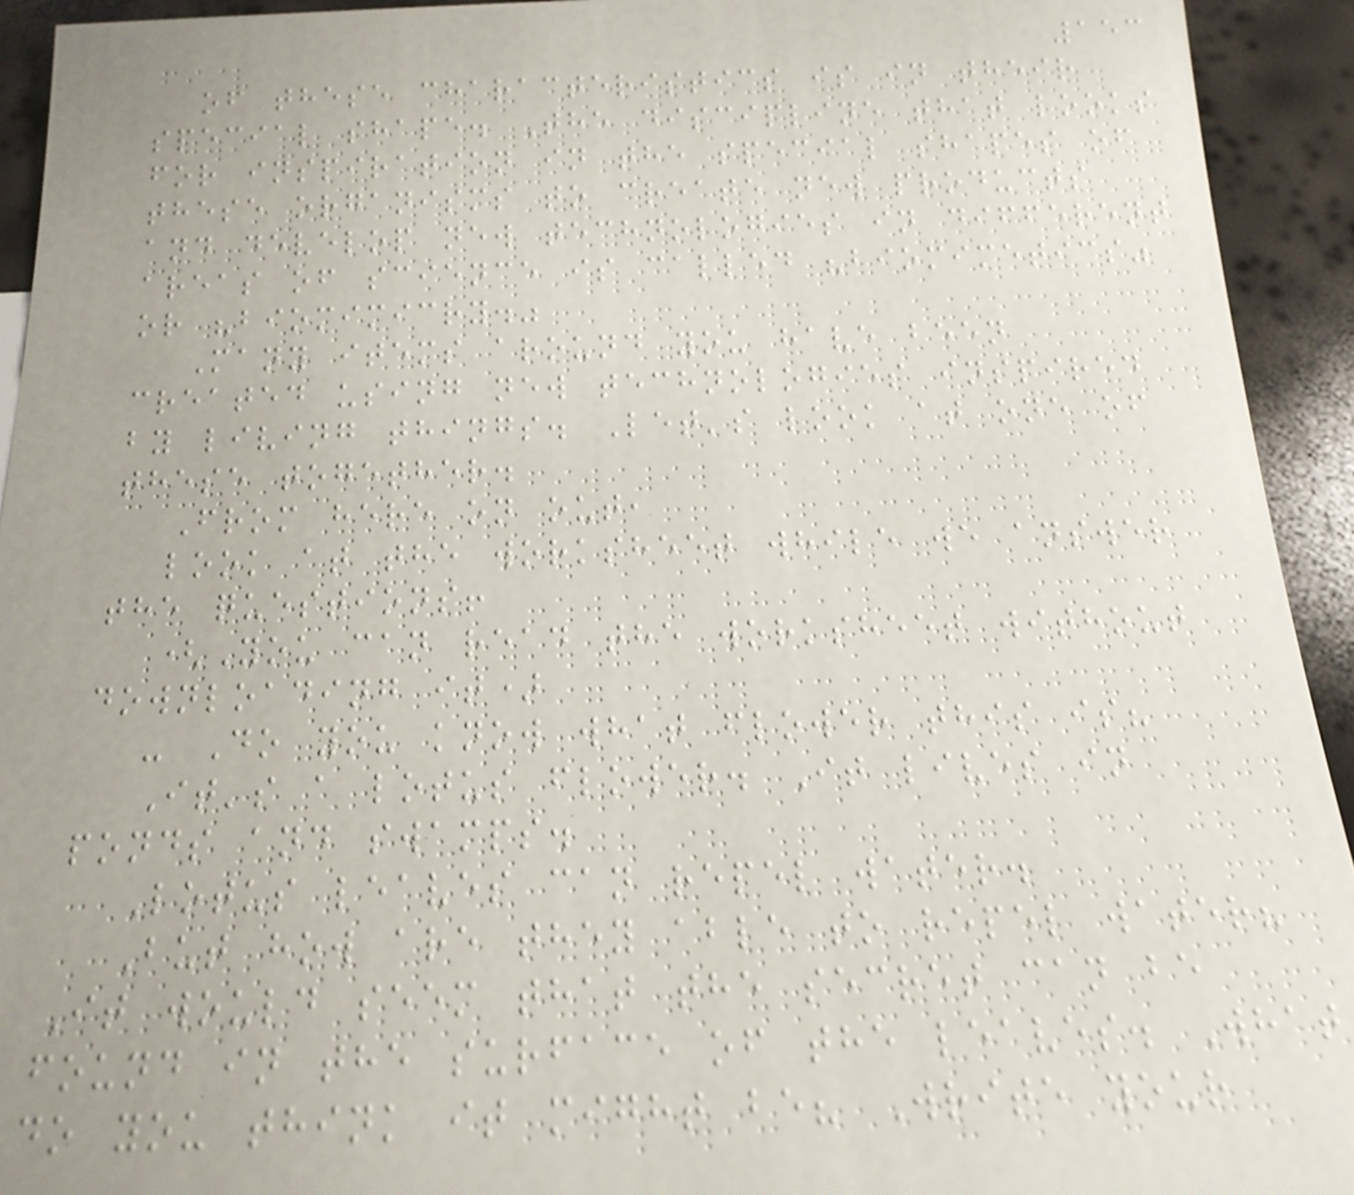153
of these characteristics is in their
special shape. The discipline that looks
for inspiration in the special shapes of
these organisms to create new products
and develop new technologies in different
areas of science is called "biomimetics"
or "biomimicry."
Many items around you have been
created using new technologies inspired
by living things. Let's look at one of
these together.
From here on out,
look at the worksheet while we answer
the questions!
(You can read the worksheet without
downloading it)
- Do you know what flower this is?
It's a lotus flower. It lives in
ponds and swamps.
Lotus leaves can repel water.
But how are they able to repel water?
It would seem that the secret can be
found in the surface of the leaves. What
do you think it might be? Write your
